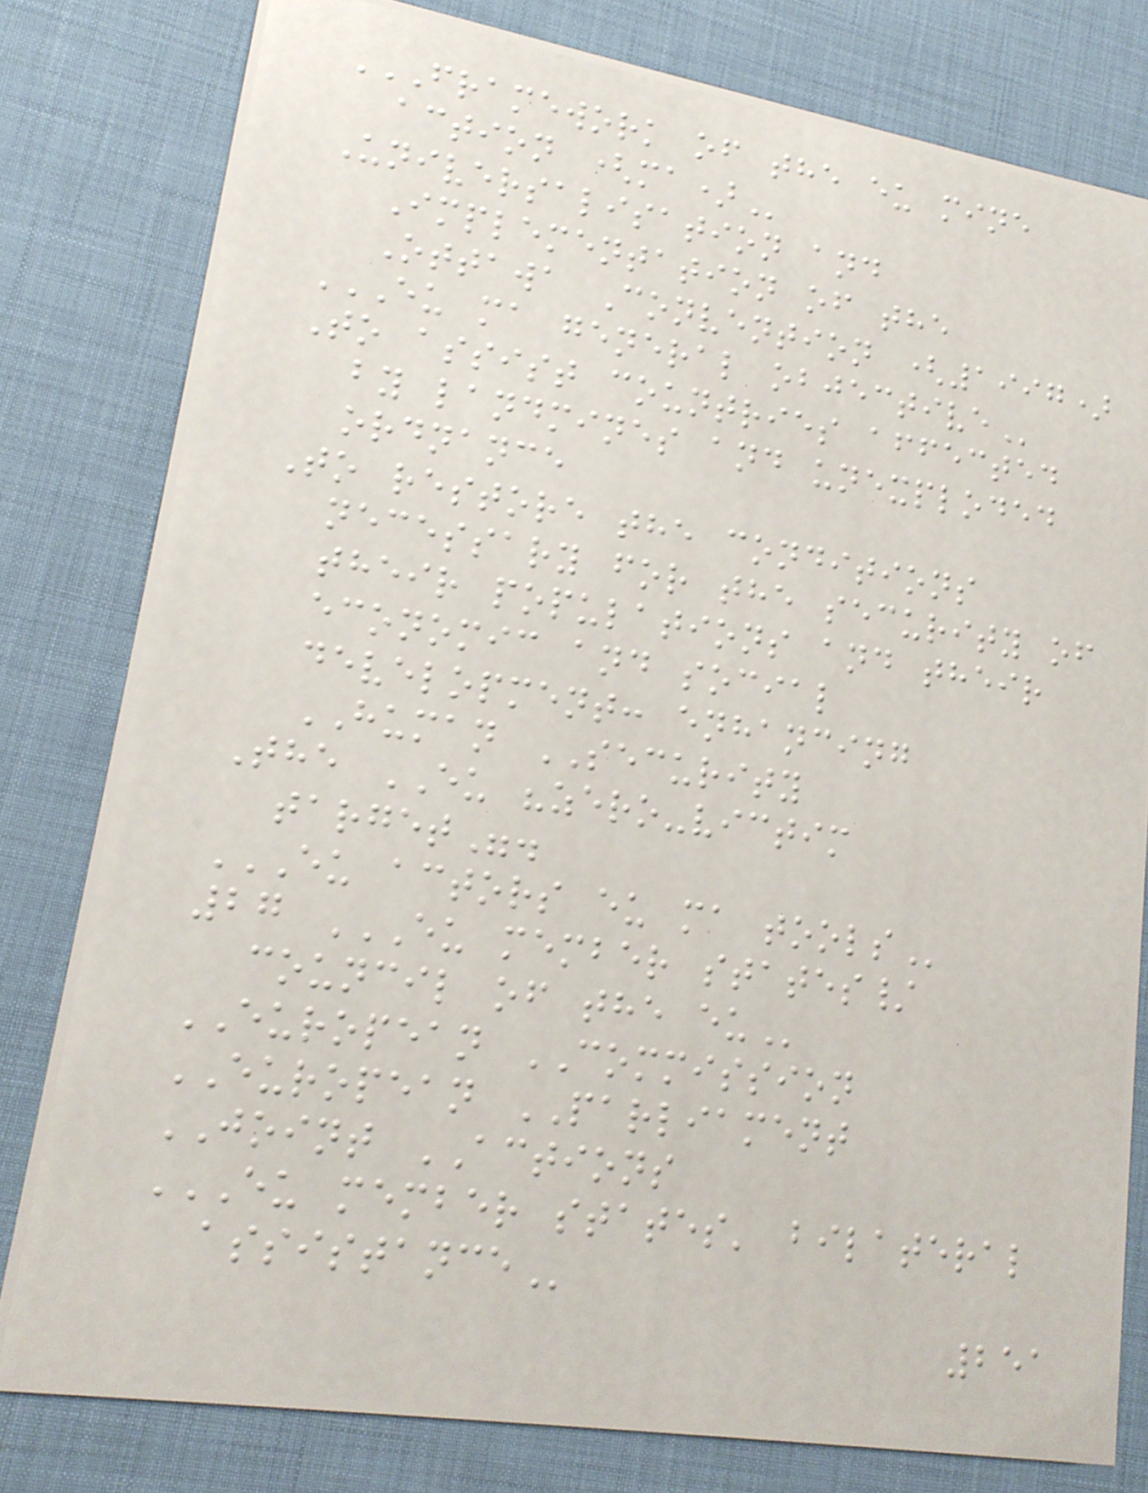FRAMEWORK OF THE EU MINE
ACTION (MA)
Universalisation and
Implementation of the
Ottawa Convention (1997)
EU MA GENERAL OBJECTIVE
To assist countries affected
by landmines and unexploded
ordnance
To restore the conditions
necessary for the security of
their populations and their
economic and social
development: enhancing
HUMAN SECURITY
The EU "zero-victim
target".
EU ACTORS EU MA TOOLS
27 EU MEMBER STATES/
COUNCIL OF THE EU
EUROPEAN COMMISSION
EUROPEAN PARLIAMENT
JOINT ACTIONS
EU MEMBER STATES' BILATERAL
ASSISTANCE
251
